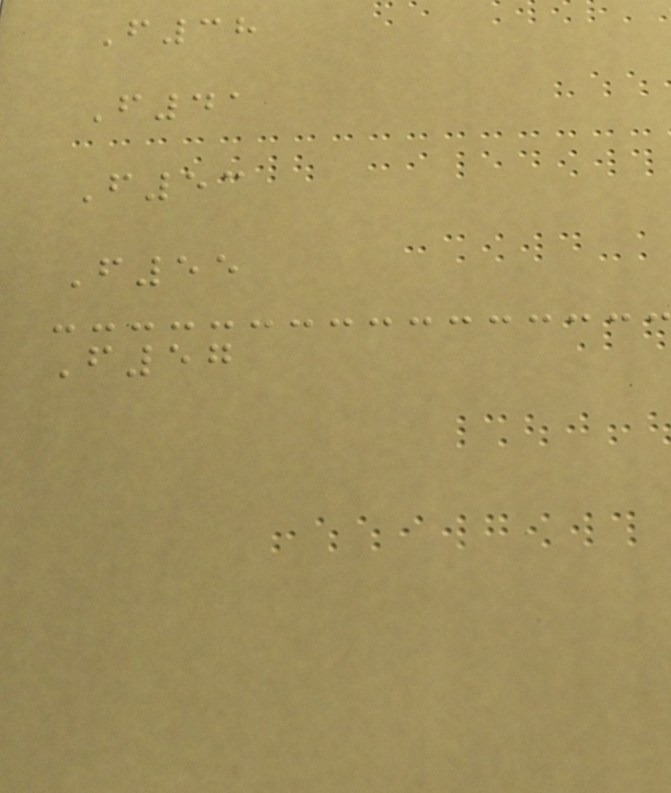F38
F41
F53
F55
F57
